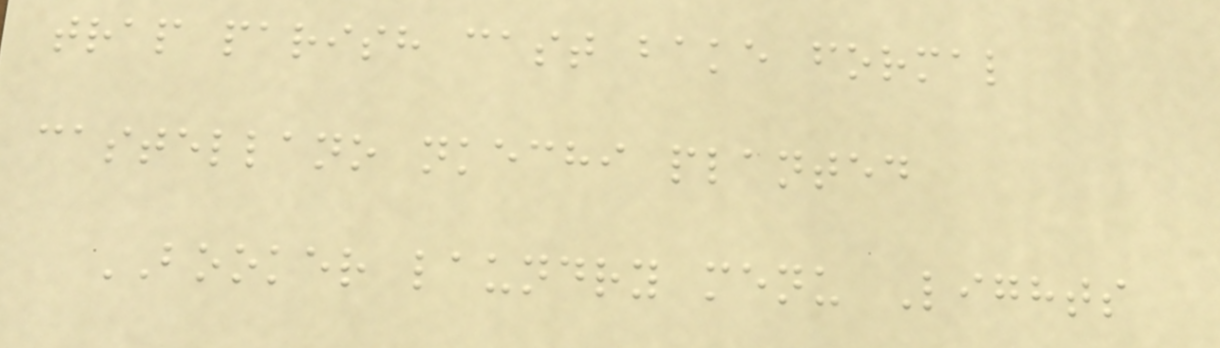trap parish cast bake formal
castellano nkechi planted
BOOKER laundry menu Lights
